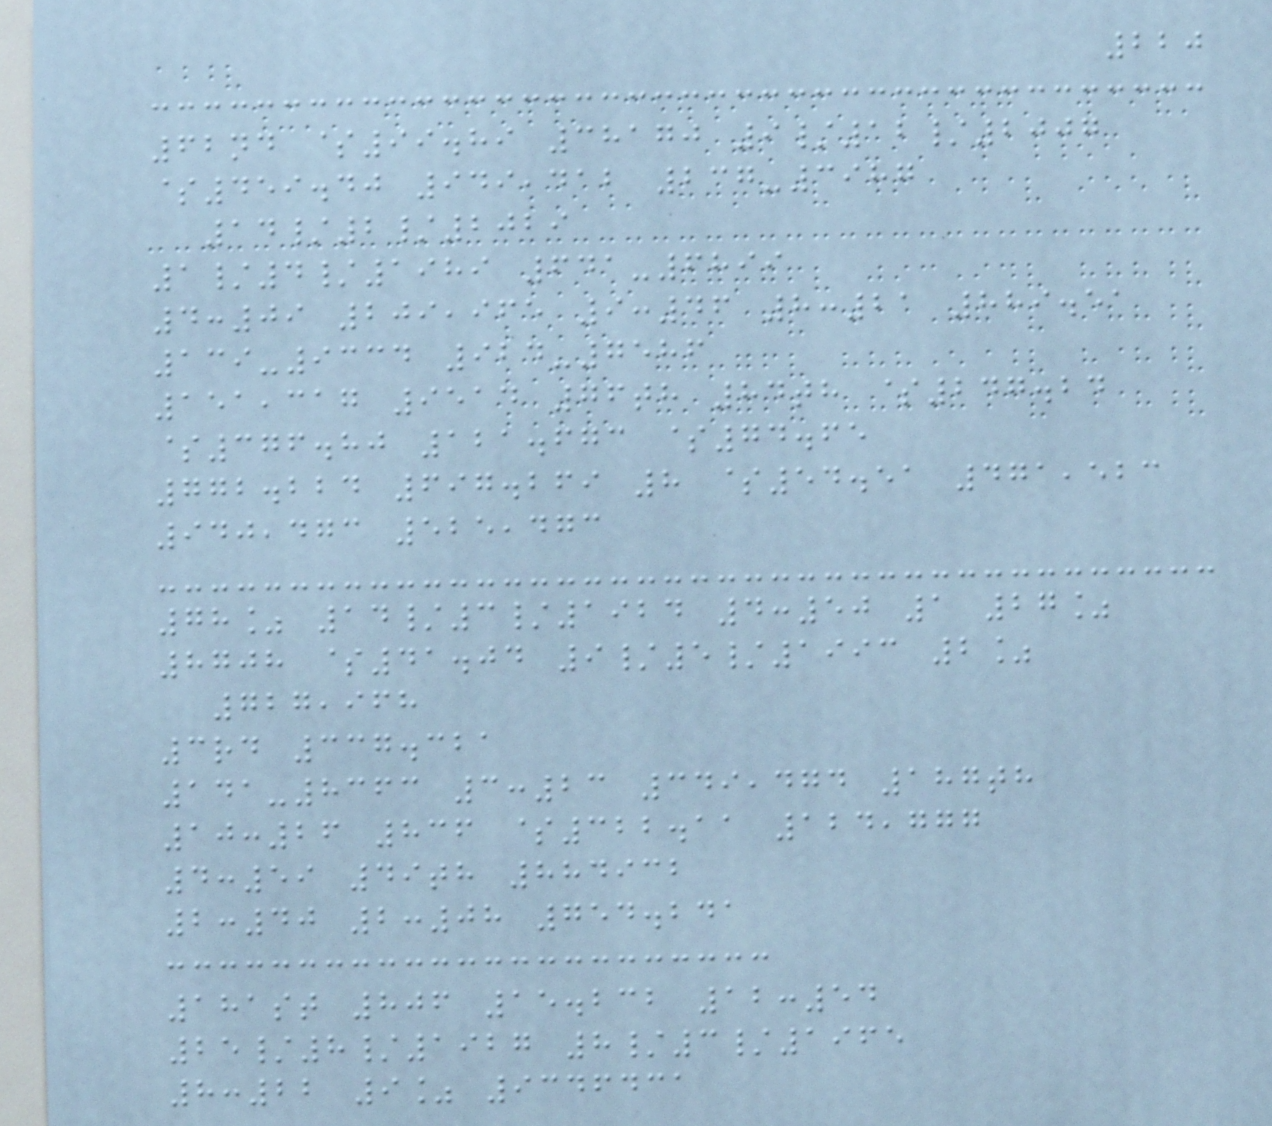220
62nd $99.89 38170 9/12/2007
$459.40 949,412 237-3987
14/2/2029
1/4/1989 641-6899
4:09 209,965 9:46 8:21 889.51
139-9334 924-7586
151,317 9514 76th 84th $247.24
$376.80 121.673 $74.65
772.224 697.269 8 $54.51 471,523
940,473 525,473
78% 14/3/1924 4:50 1 27%
8708 $41.04 9/5/1993 2%
727,968
3rd 337.321
141-8363 3:23 349,474 187th
10:26 836 $322.11 124,777
4:59 49th 884932
2:40 2:08 754.241
181st 806 15.232 12:54
25/8/1927 8/3/1965
8:22 9% 9346431
